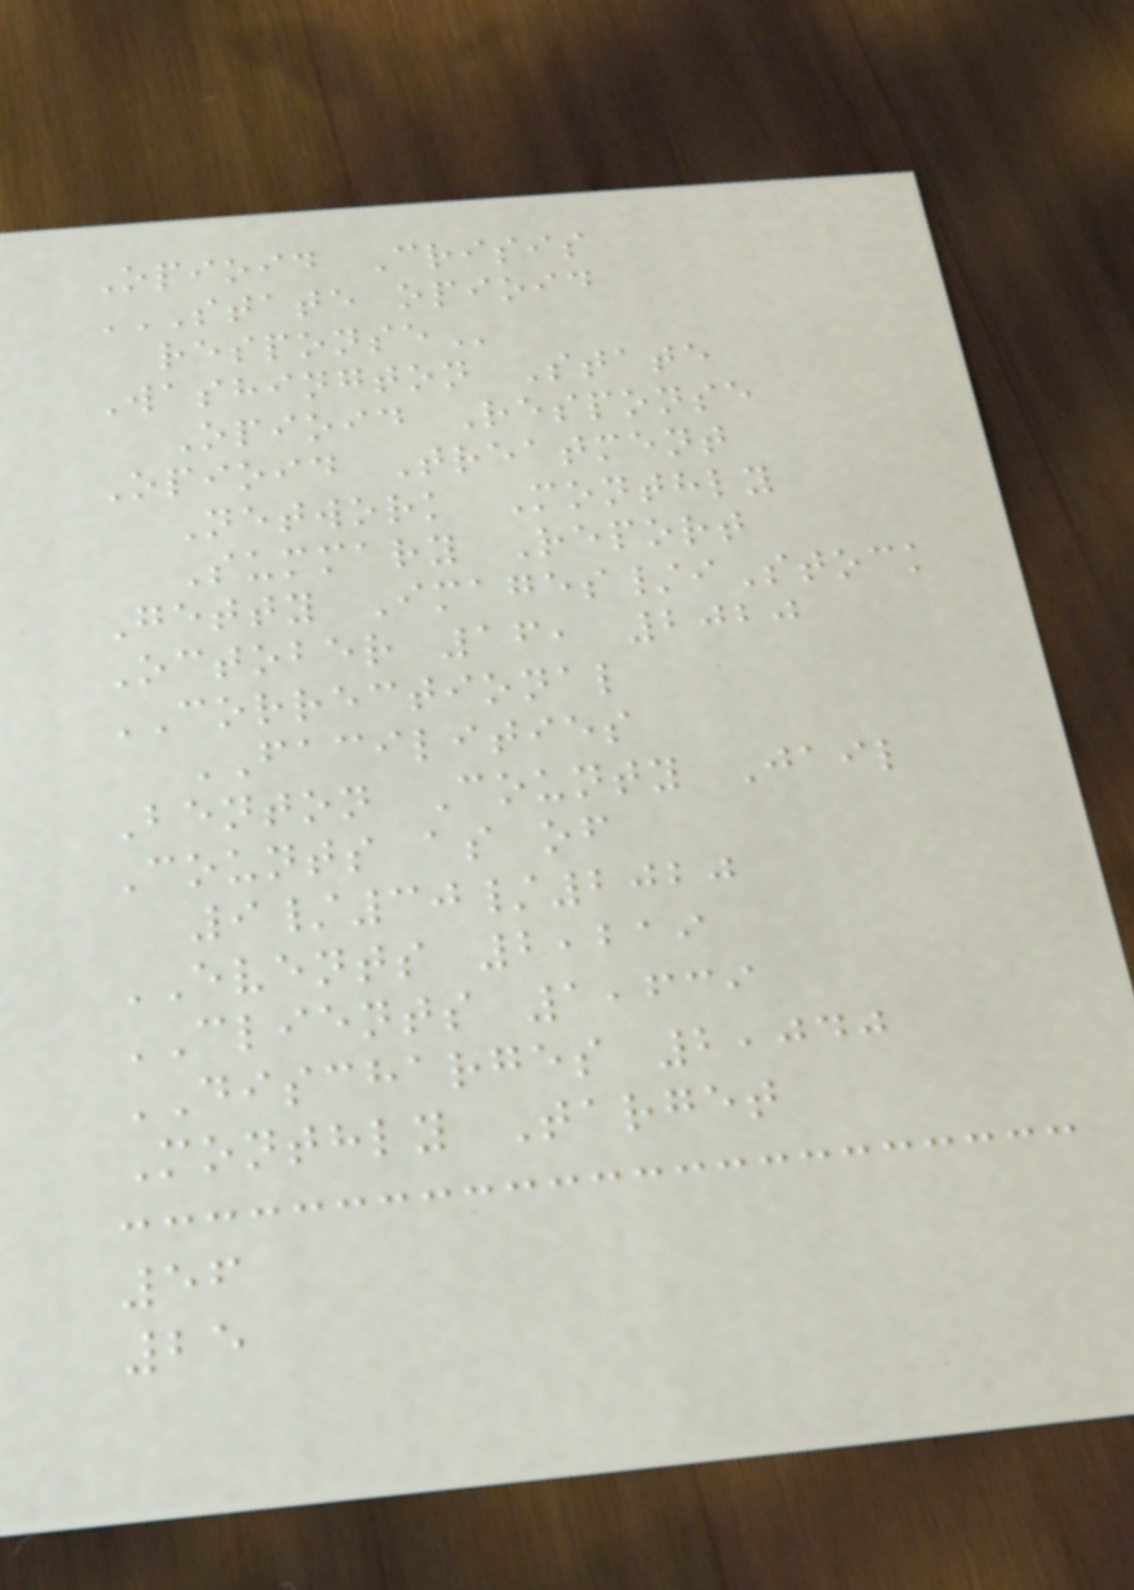Opioid Crisis
STATE OPIOID
RESPONSE
Washington State
Opioid Response
Opioid Treatment
Network Monthly
Summary Report
Getty Images/iStock
October 16, 2020
CORRECTIONAL
FACILITIES
Benton County Jail
Counts as of
9/30/2020
EVENTS 2,219
CLIENTS 1,639
DISCHARGES 2,040
Monthly Target
56
25
